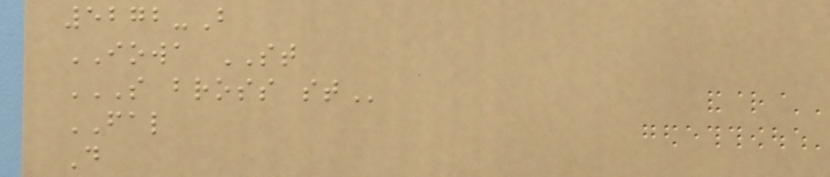5272-B
IOWA ST
S BROSS ST
FAL
D
